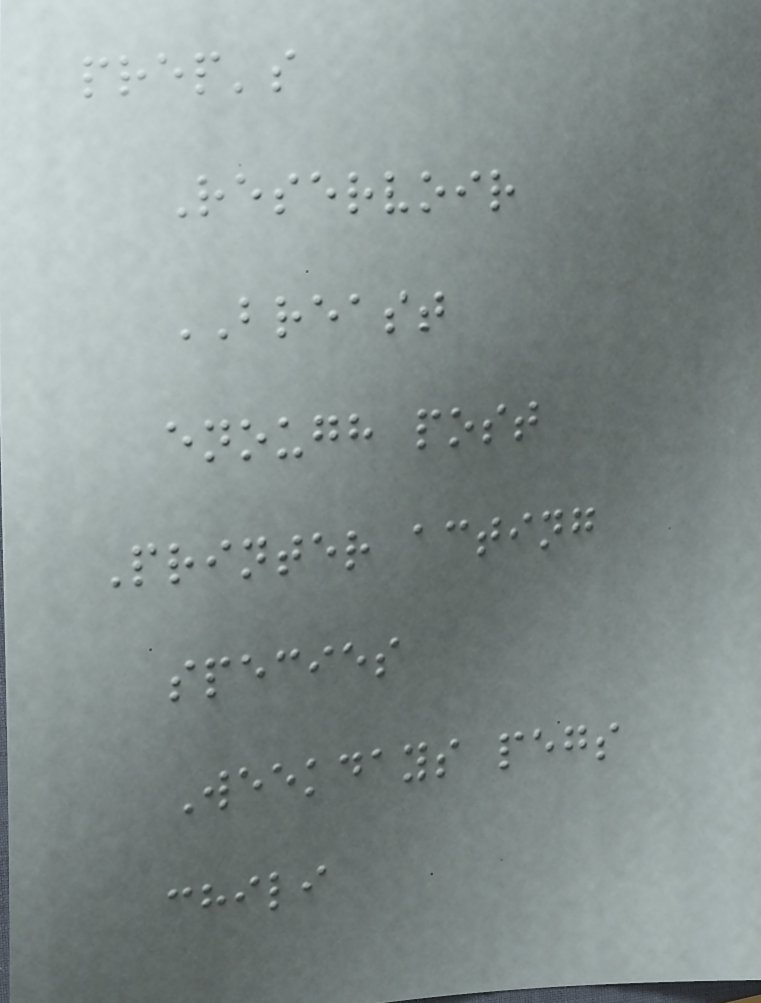prep's
Reservoir
BREAST
enough post
Printer acting
species
Weekdays pegs
chili
